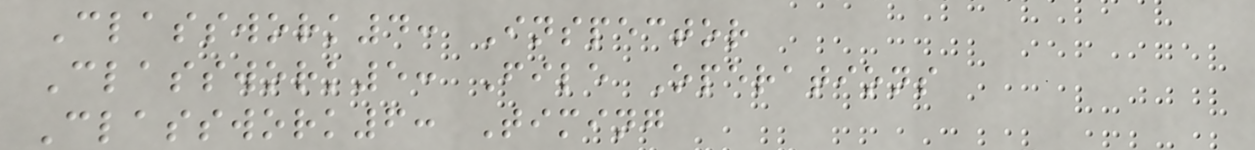Classwork4: Inspector
Classwork5: File Operations
Classwork6: Timing
